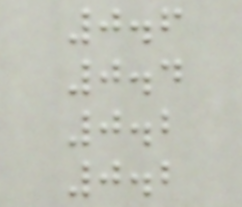0.6
0.4
0.2
0.2
